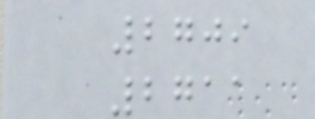2709
2711
